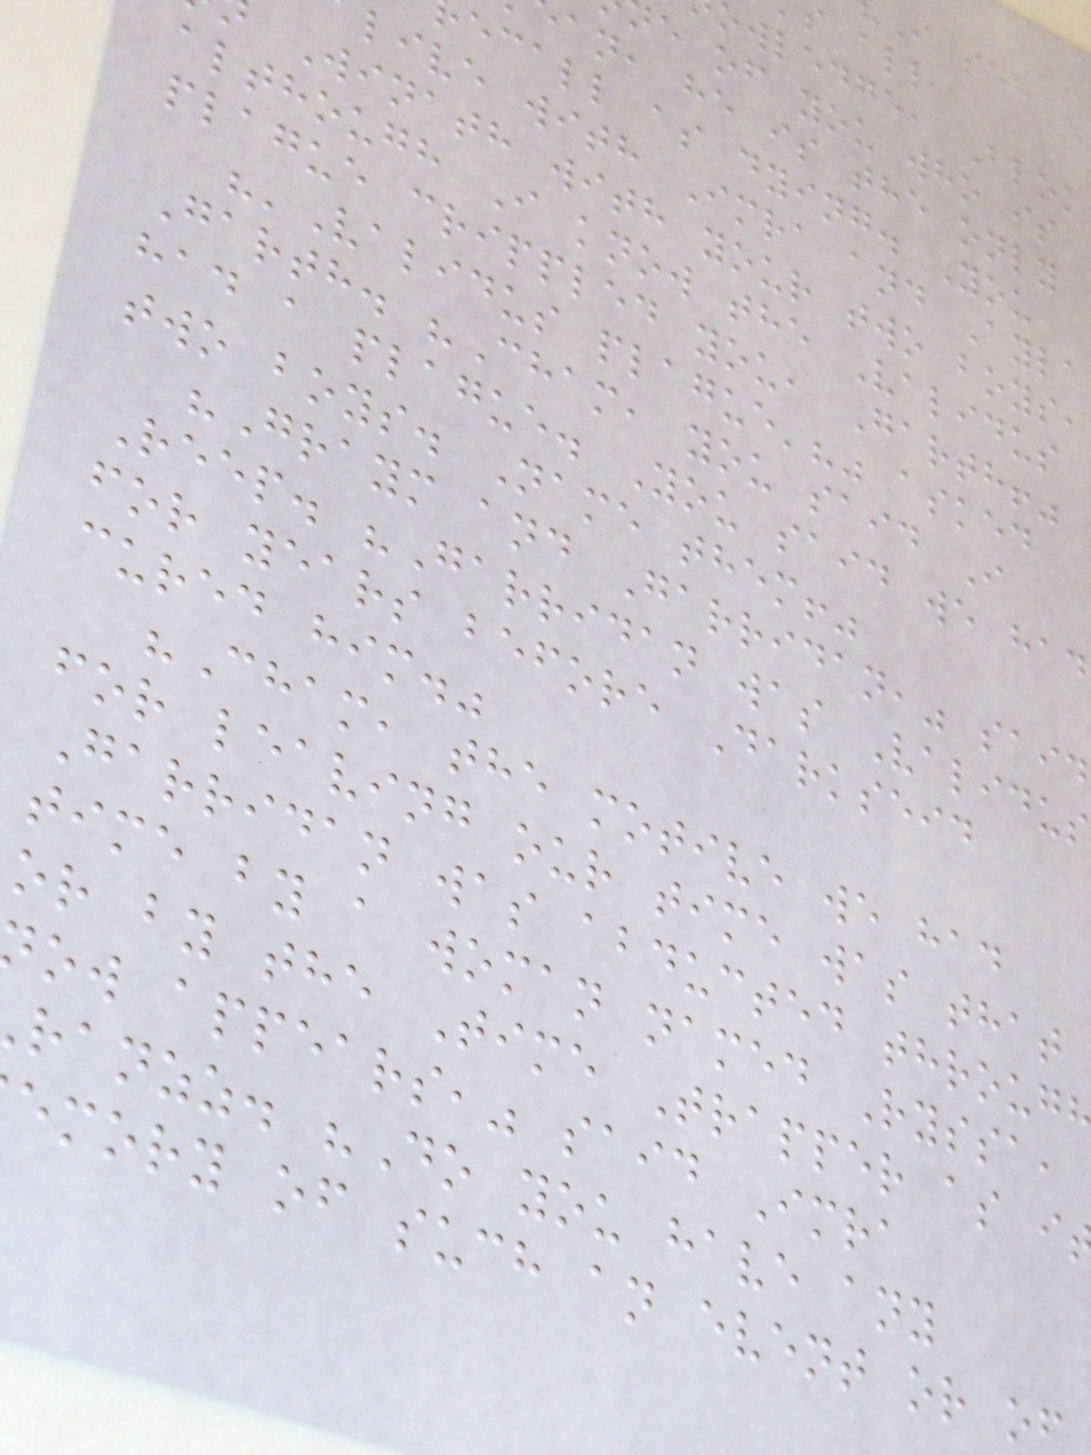owledge, Blok
e of you who is
an, he is the only
ecall as dying. You
live with Imra and Ayla
Winath with your two boys,
although I know the Validus
plague crippled you, Garth!"
"'Validus plague'?" asked
Garth. "Cham, you said I
had a plague. You said we had
two boys. Name them!"
"Graym and Garridan," said
Reep. "Garridan was Validus
for years before Darkseid
cured him."
"Cham, the motive we had
for leaving our time was that
Garridan was abducted throug
time by a woman named Ryssa,
or by the Time Trapper as i
ow appears," said Imra
ranzz. "Do you have any
emory of such an event or o
